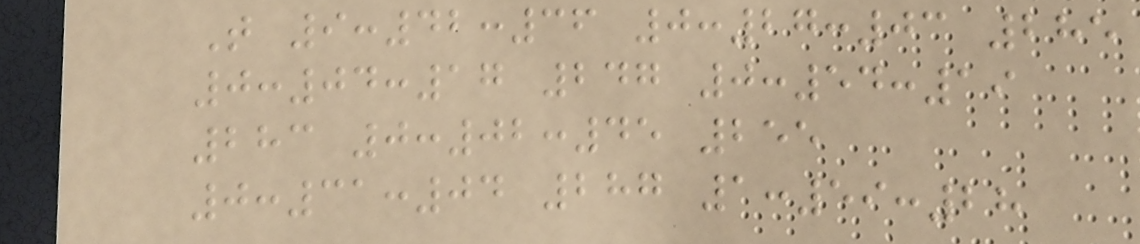T 9:42:36 0:27:03 285
0:04:17 247 0:54:19
283 0:02:45 255
0:31:04 287 1:59:28
